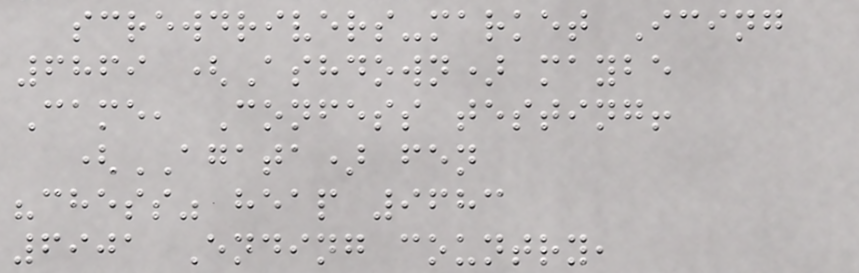screwdrivers-market Icing
6869 (Ashdown) maybe
Came, Confess testing!
(AGATA) fen
"chess" heap 9683
6901 Ending country,
